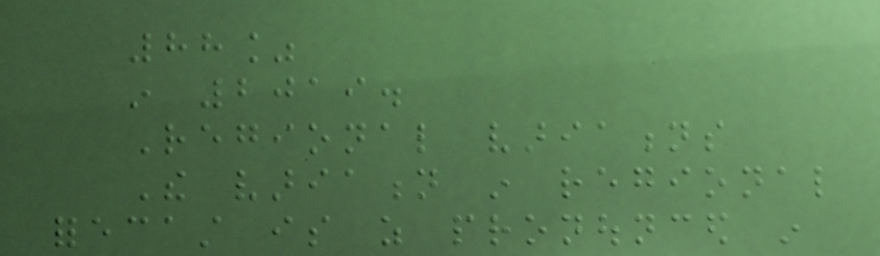88%
in 2019.
Regional variations
The variation in regional
forecast is as pronounced in
